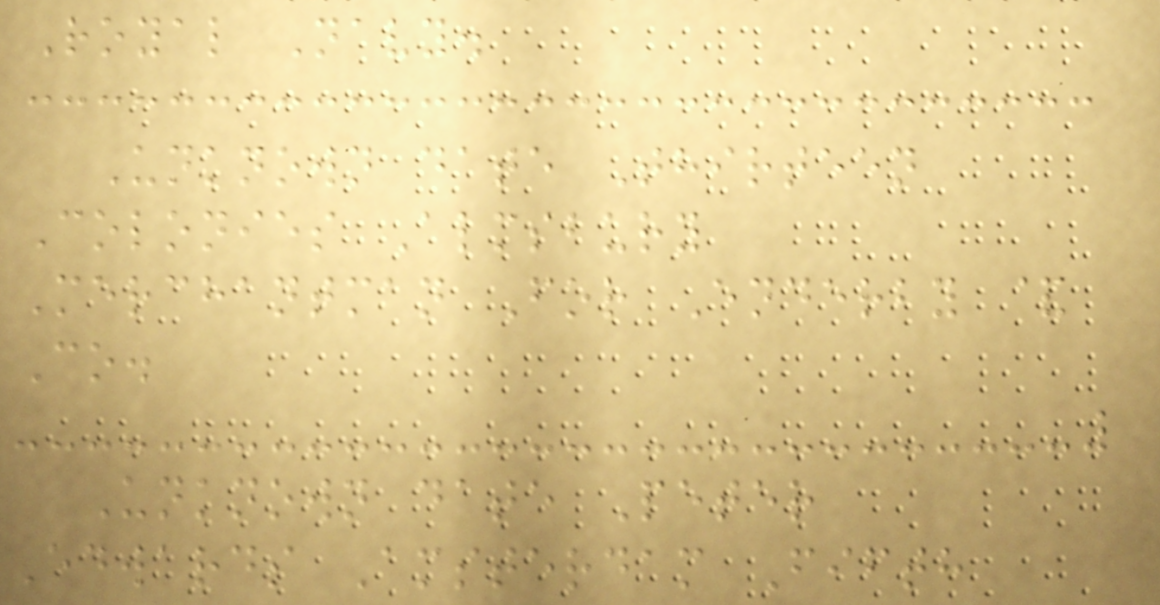Royal Navy.
Unknown date Thirteen
Colonies Almsbury
Merchantman For Enderby &
Co.
Unknown date Peter
Edwards Amsterdam Fifth
